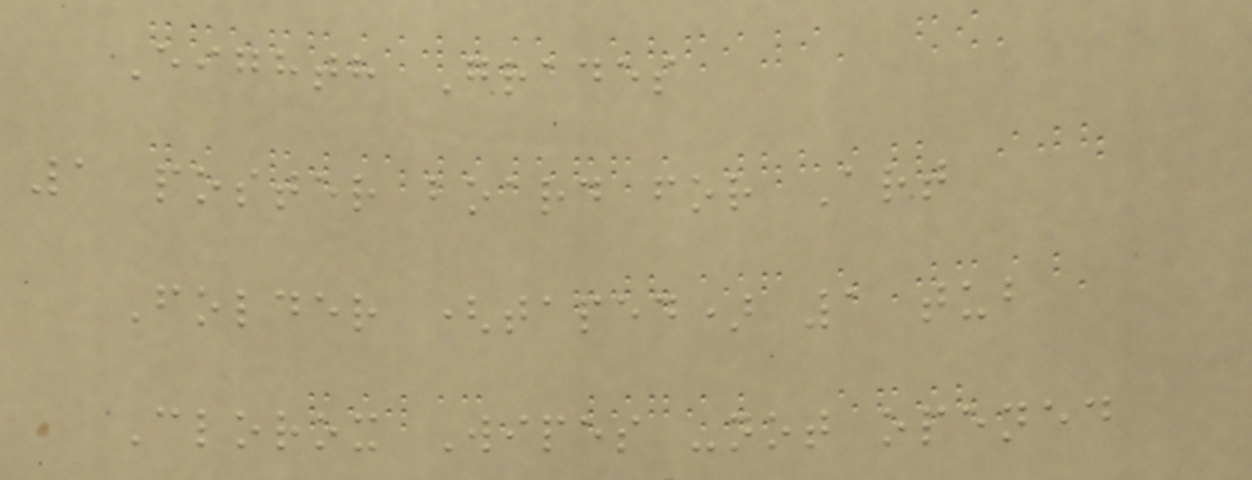Eighth Grades
1 poster board for Art
Folder (taped) 1 tub
Clorox Wipes -not opened
